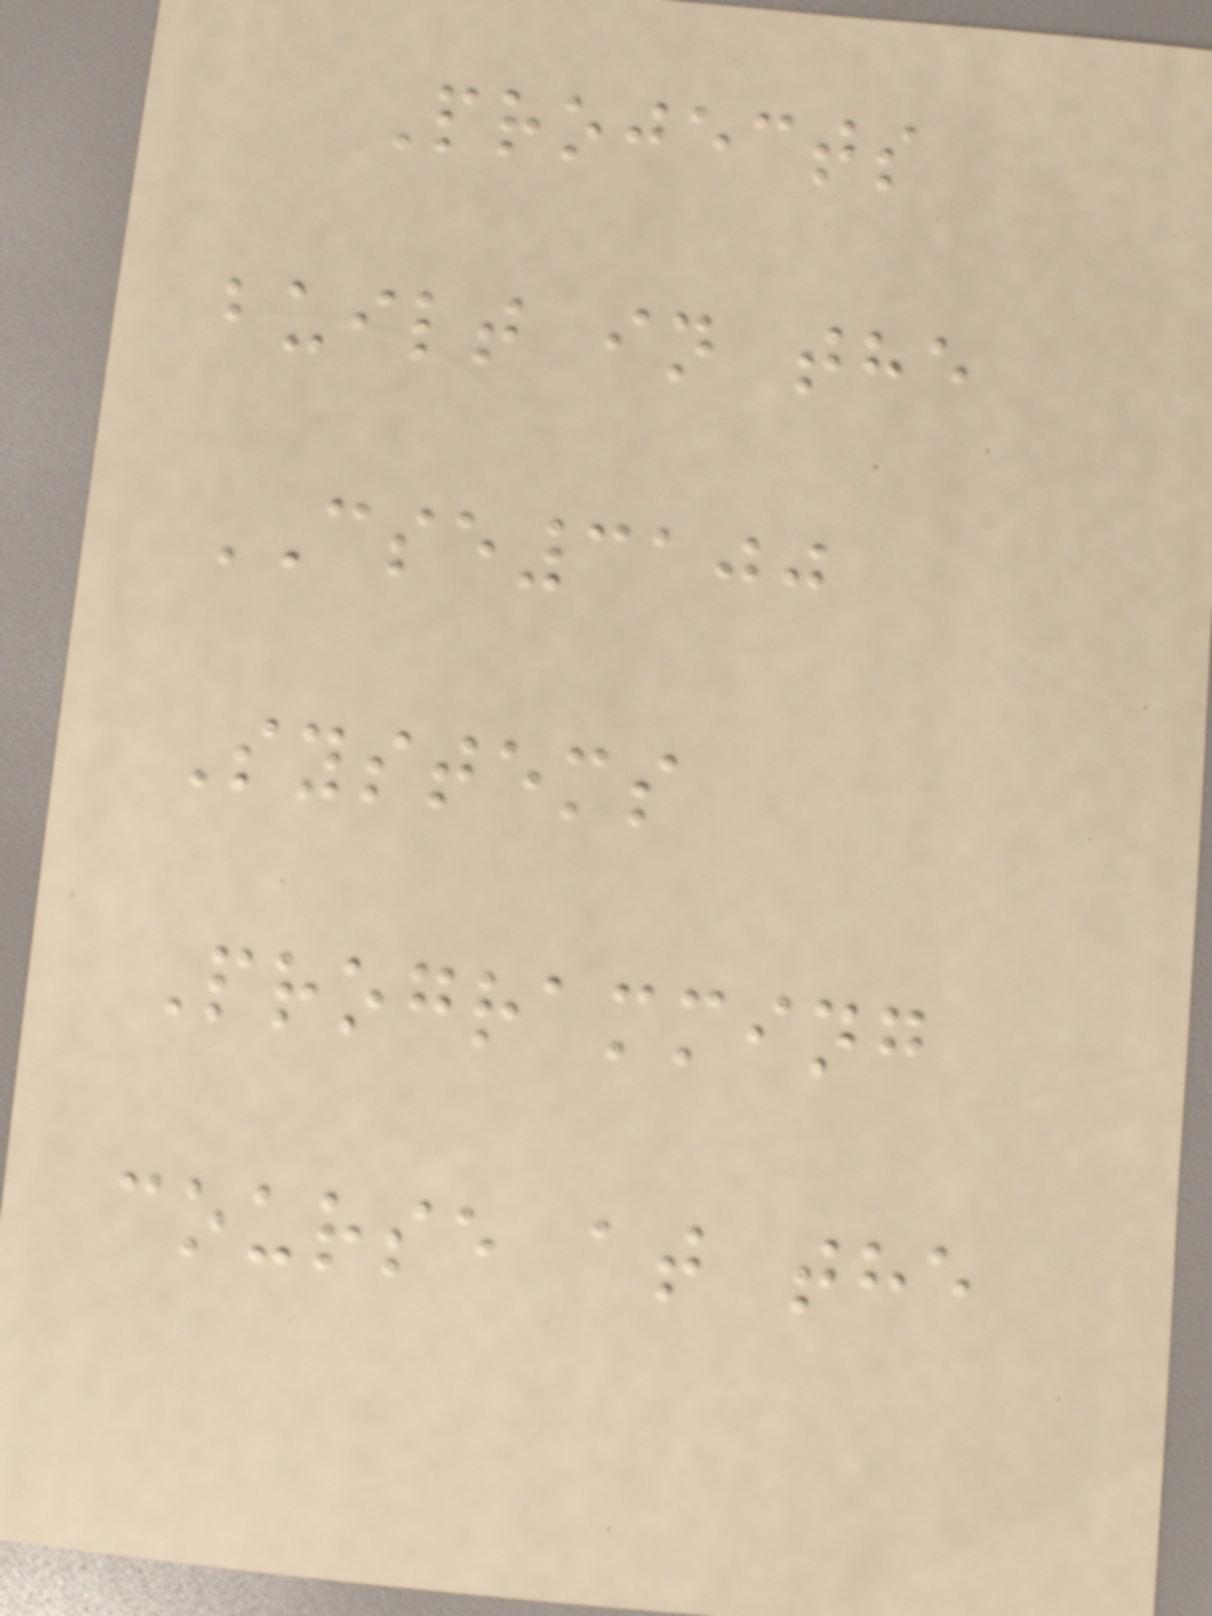Projects
built in the
CSE3100
Systems
Programming
course at the
